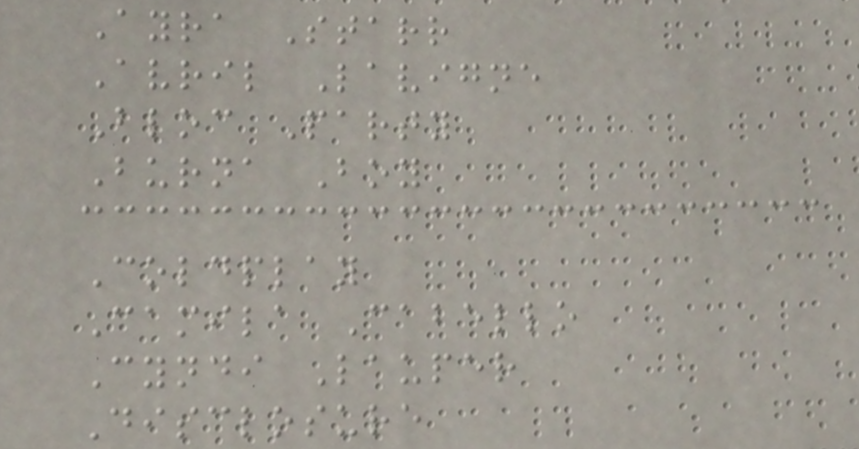Ayra Starr
Avril Lavigne
Bloc Party
Burna Boy
Coldplay
Camila Cabello
Cyndi Lauper
Disclosure
